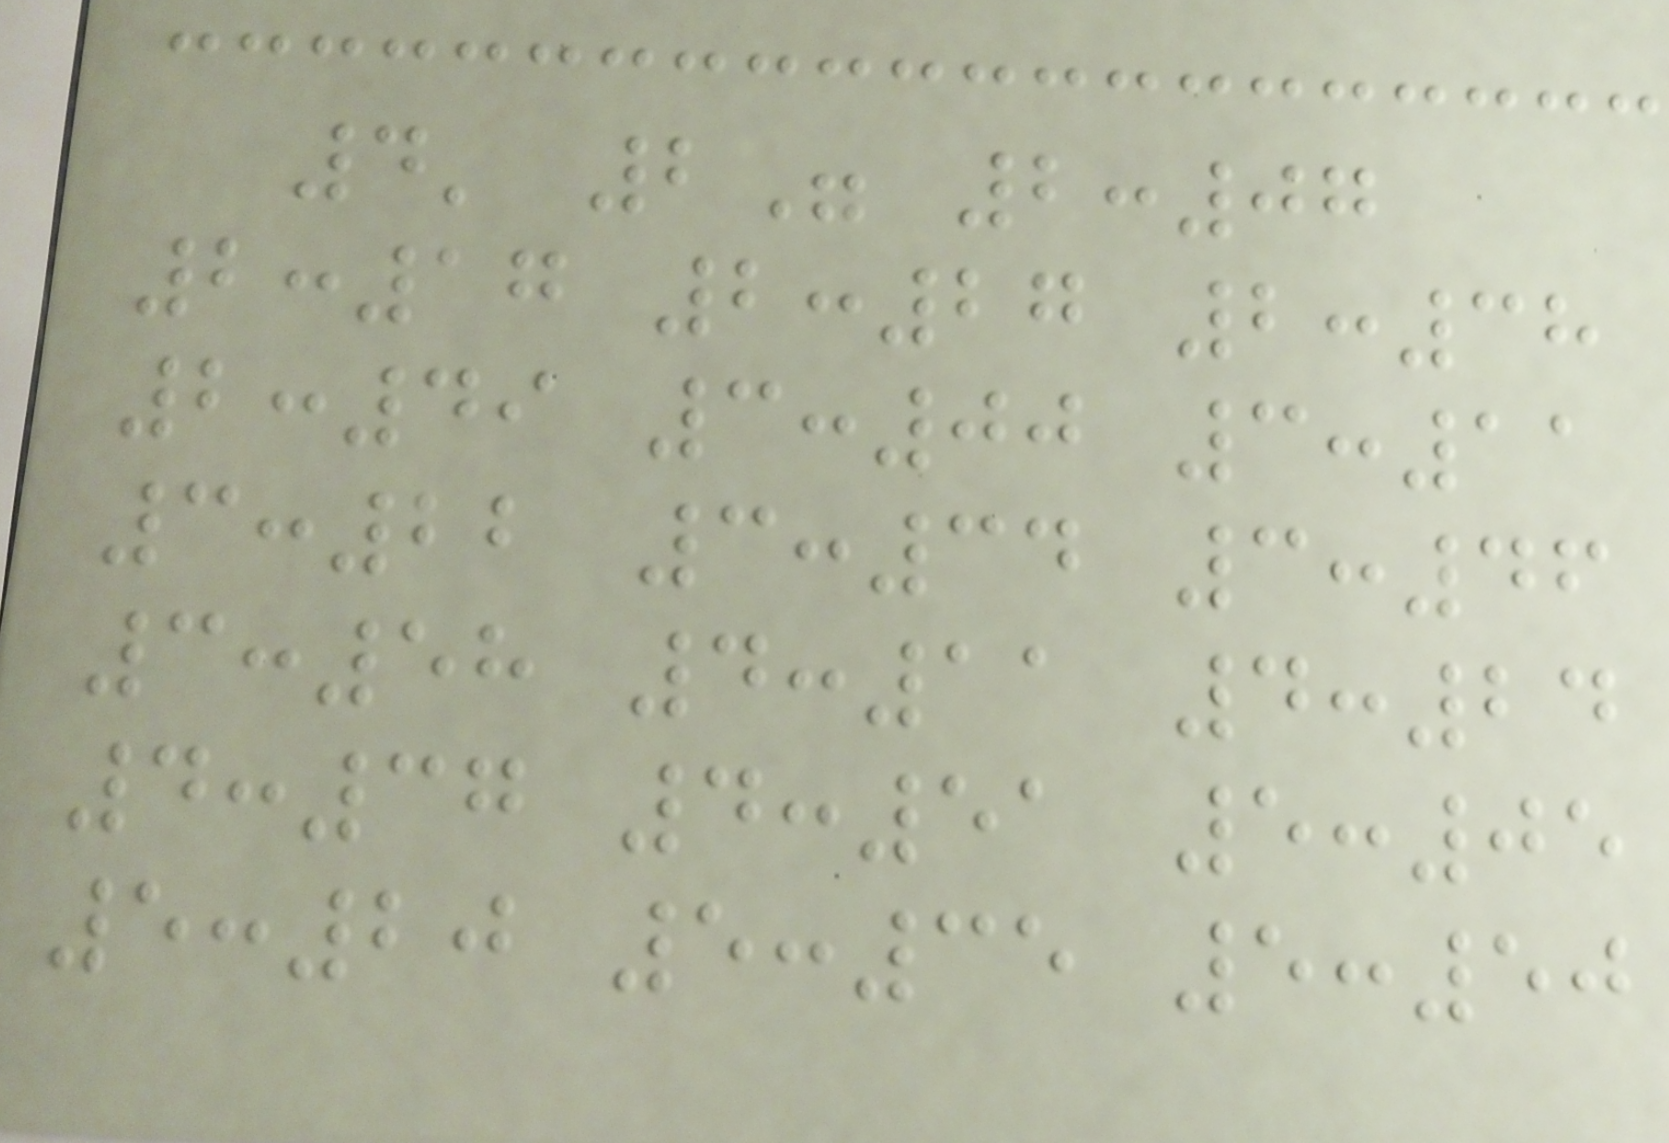4' 2" 2:07
2:17 2:27 2:38
2:49 3:00 3:11
3:22 3:34 3:46
3:58 4:11 4:24
4:37 4:51 5:05
5:20 5:35 5:50
